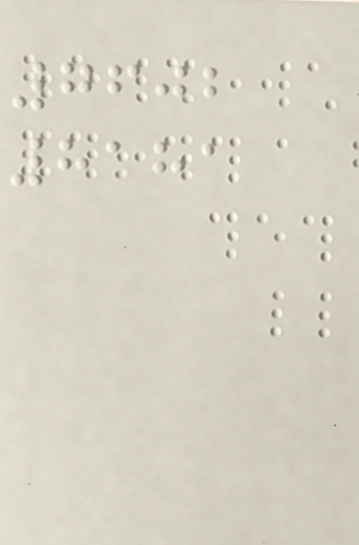7602
8181
